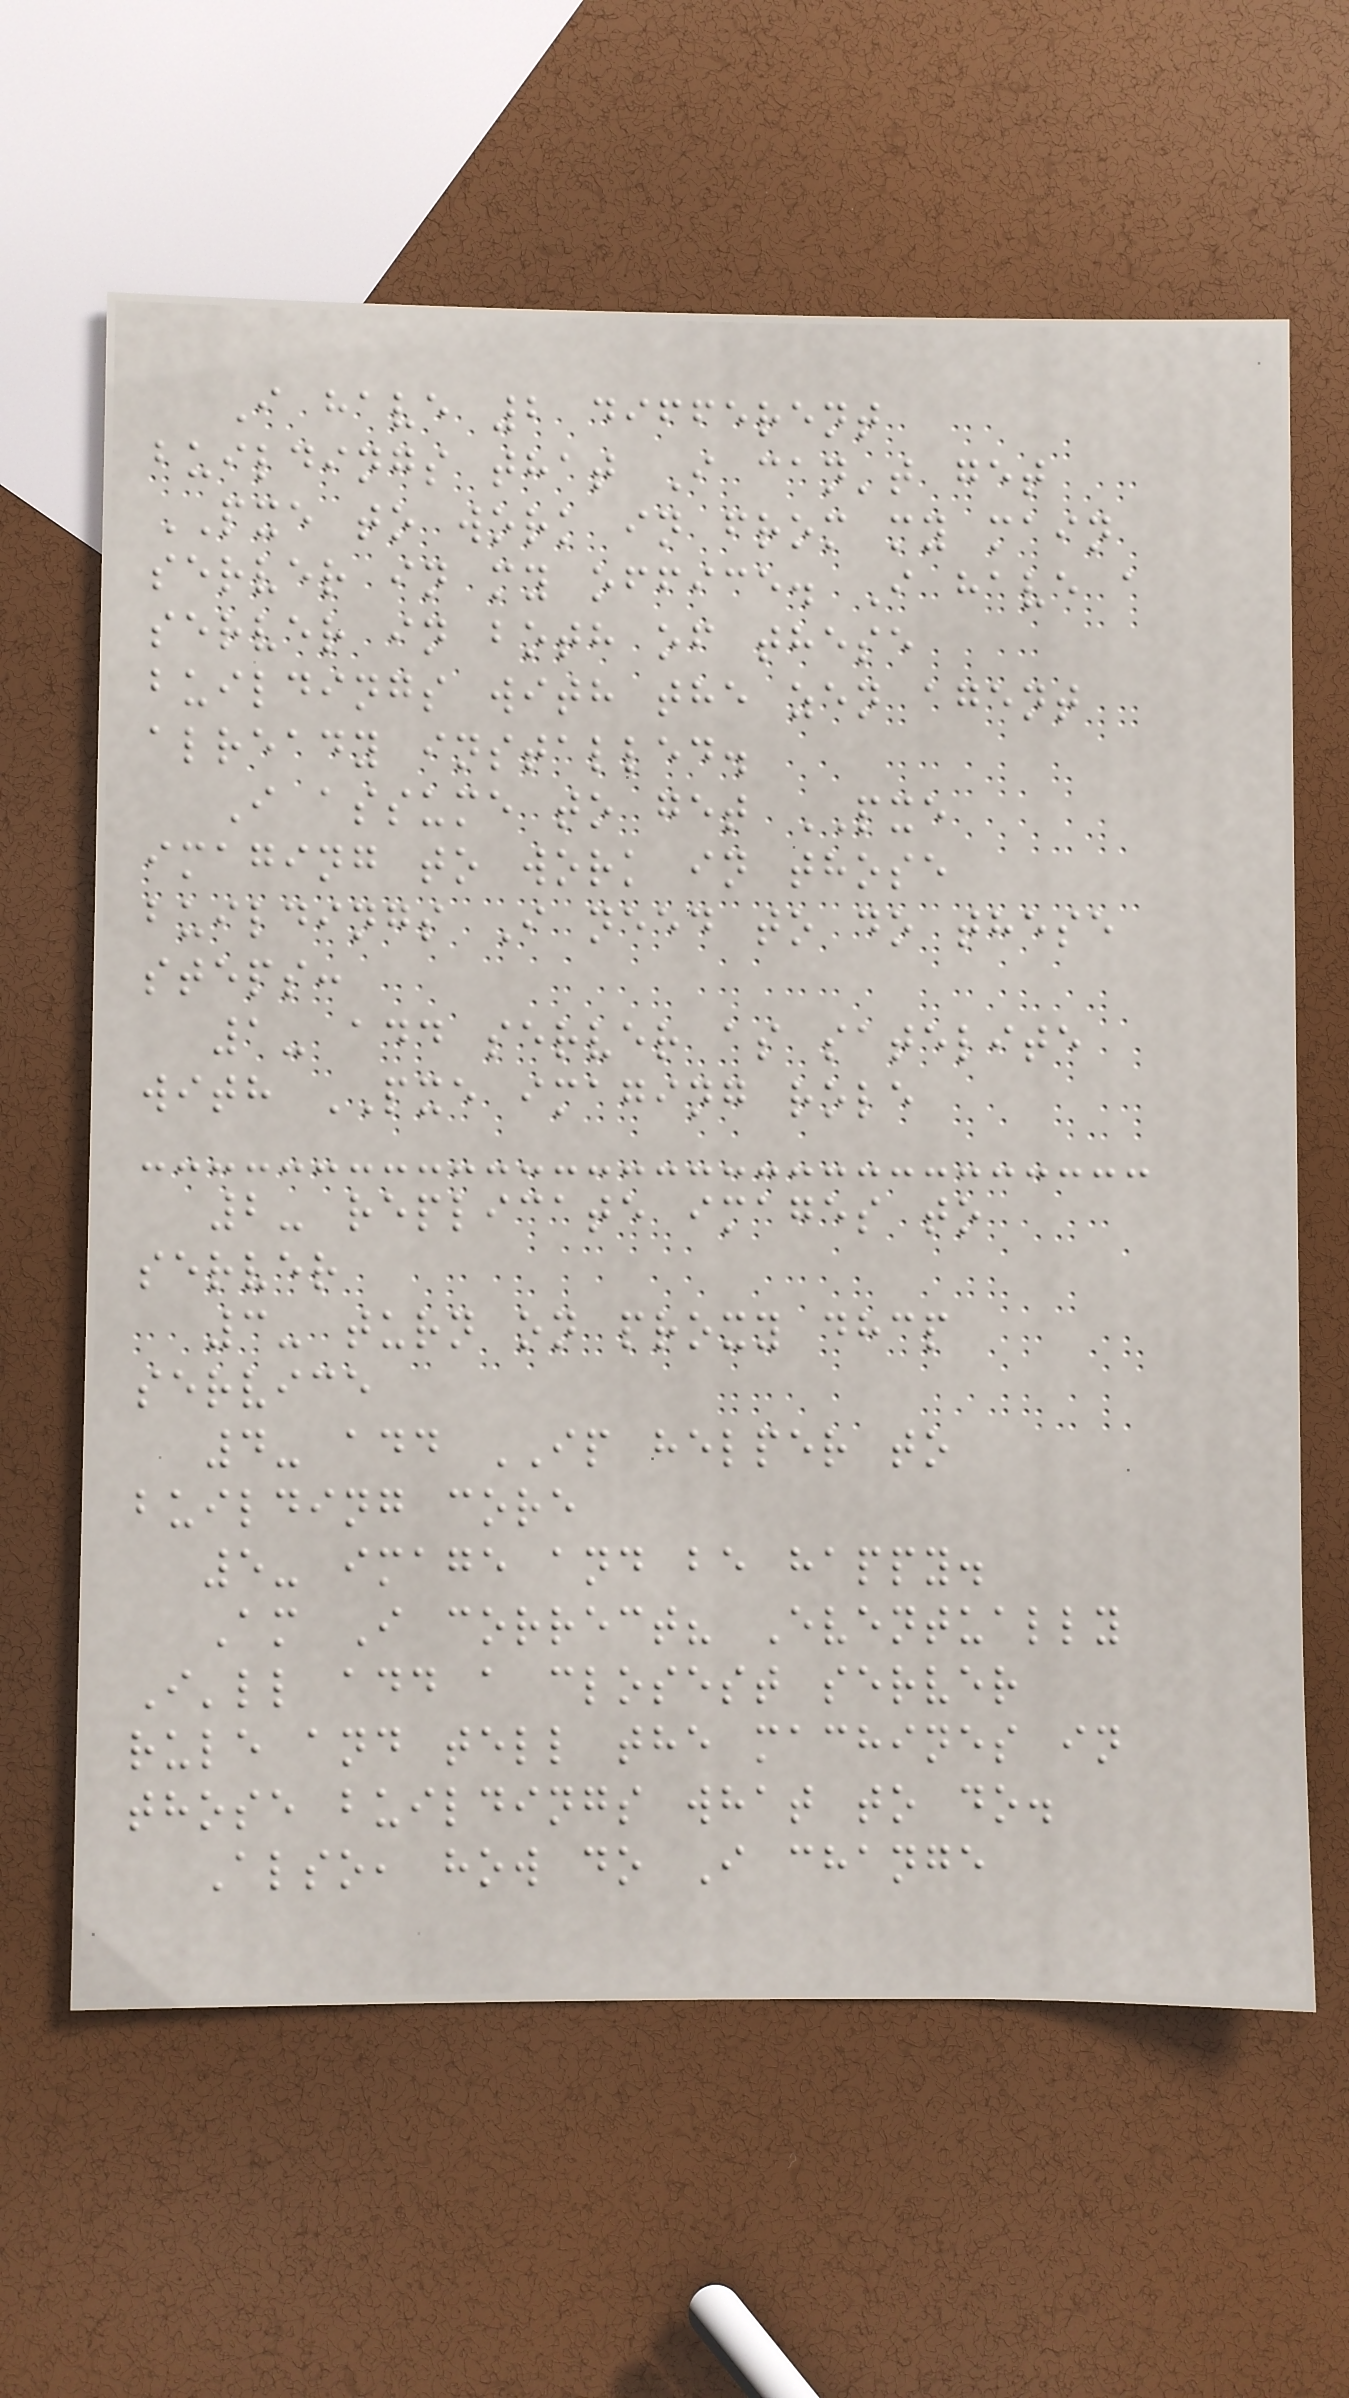I have 2 different
buildings that I can't get
PXE to work in from my main
server in my office. I have a
server in both of these
buildings with the zen agent
already installed.
I assume to get PXE
imaging to work in those
buildings I need to do these
steps:
1- add server as satelite
with PXE imaging role
2- replicate images to
server
3- turn on proxy dhcp
service
4- add IP helper to
building core
5- image and be happy.
Am I correct? Eventually
I'll add a closest server
rule and tell the machines in
those buildings what to do.
Also, how do I change
